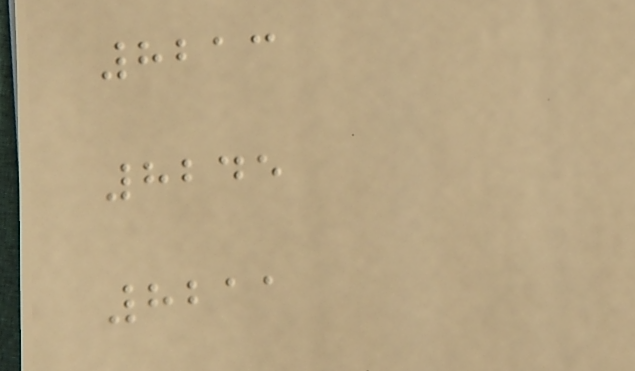8213
8245
8211
